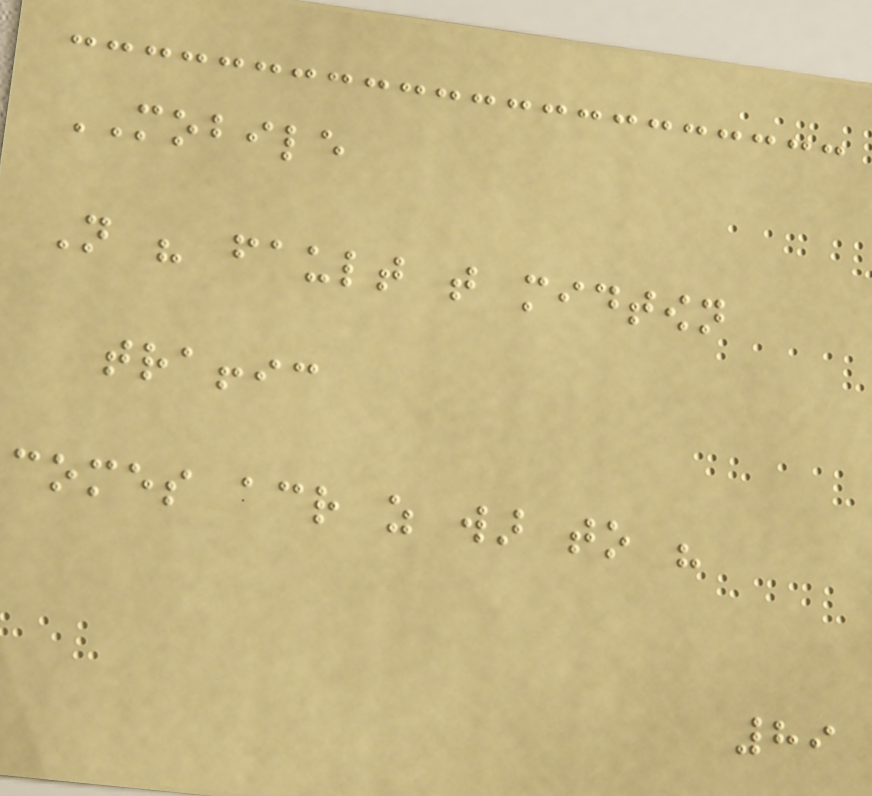MOBILE
Not his fault that midtown
traffic
comes across as war to his
89
